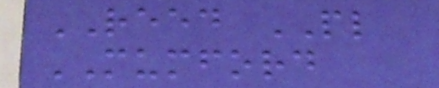REED PL
MUMFORD
